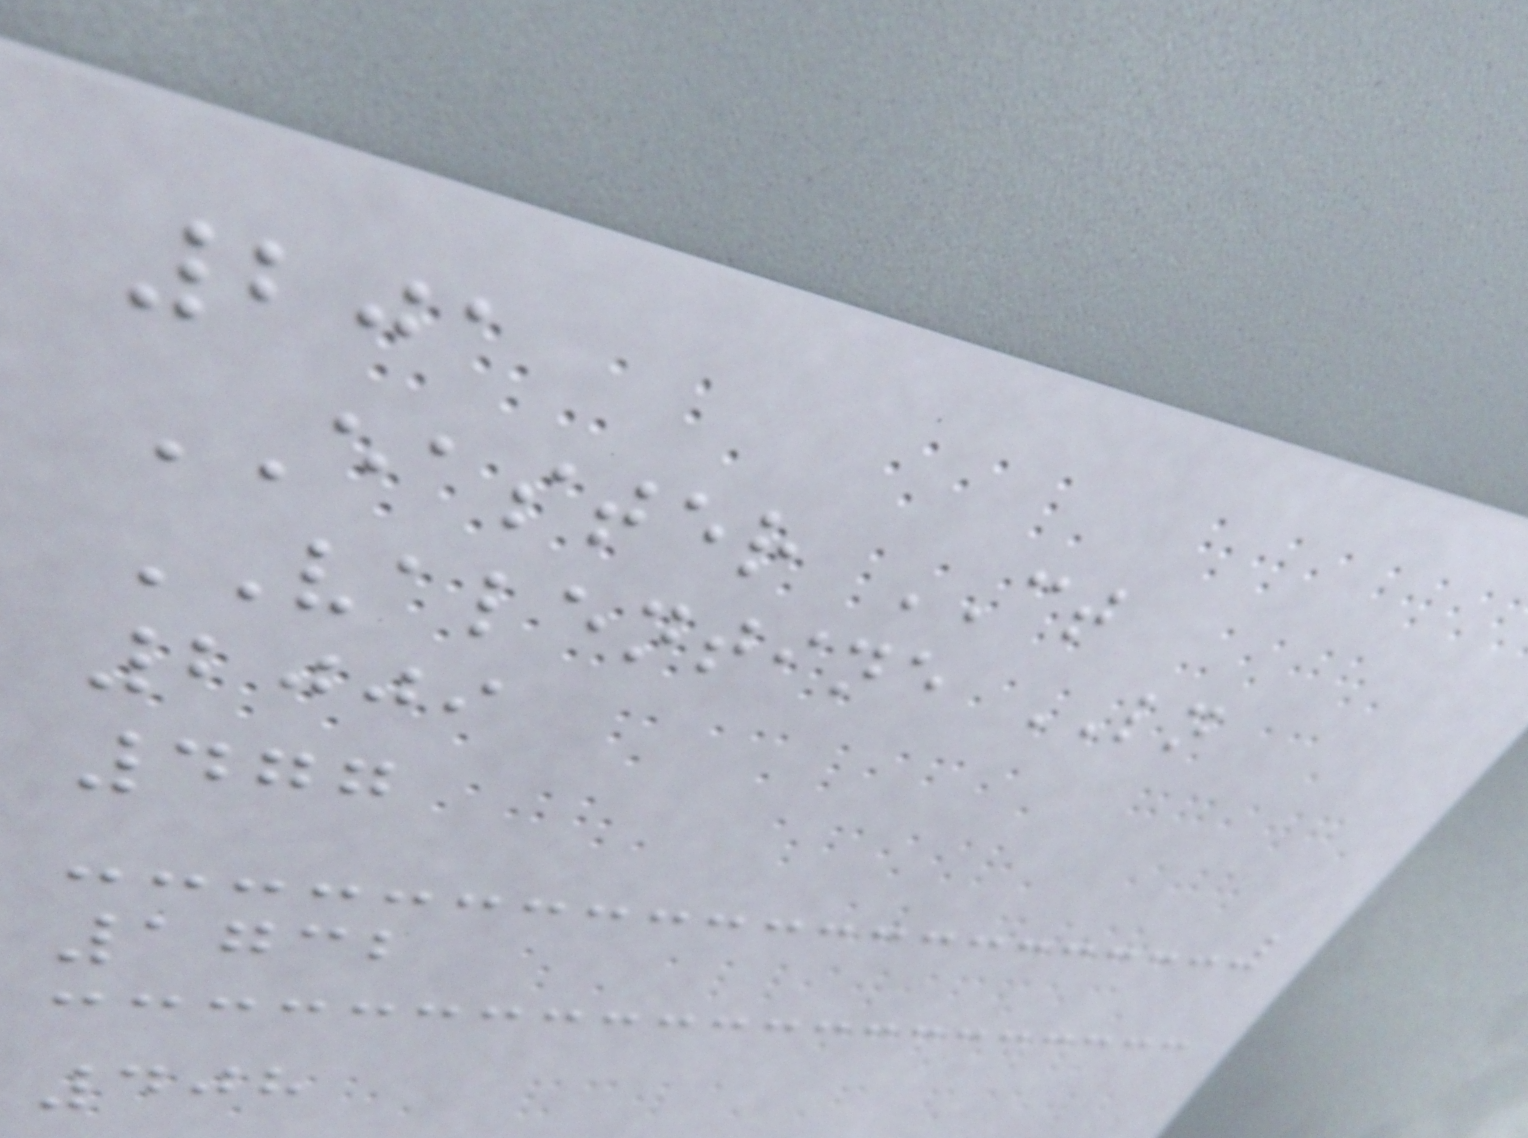201
EASTER CT
VALENTINE LN
2009
477
1732
408
